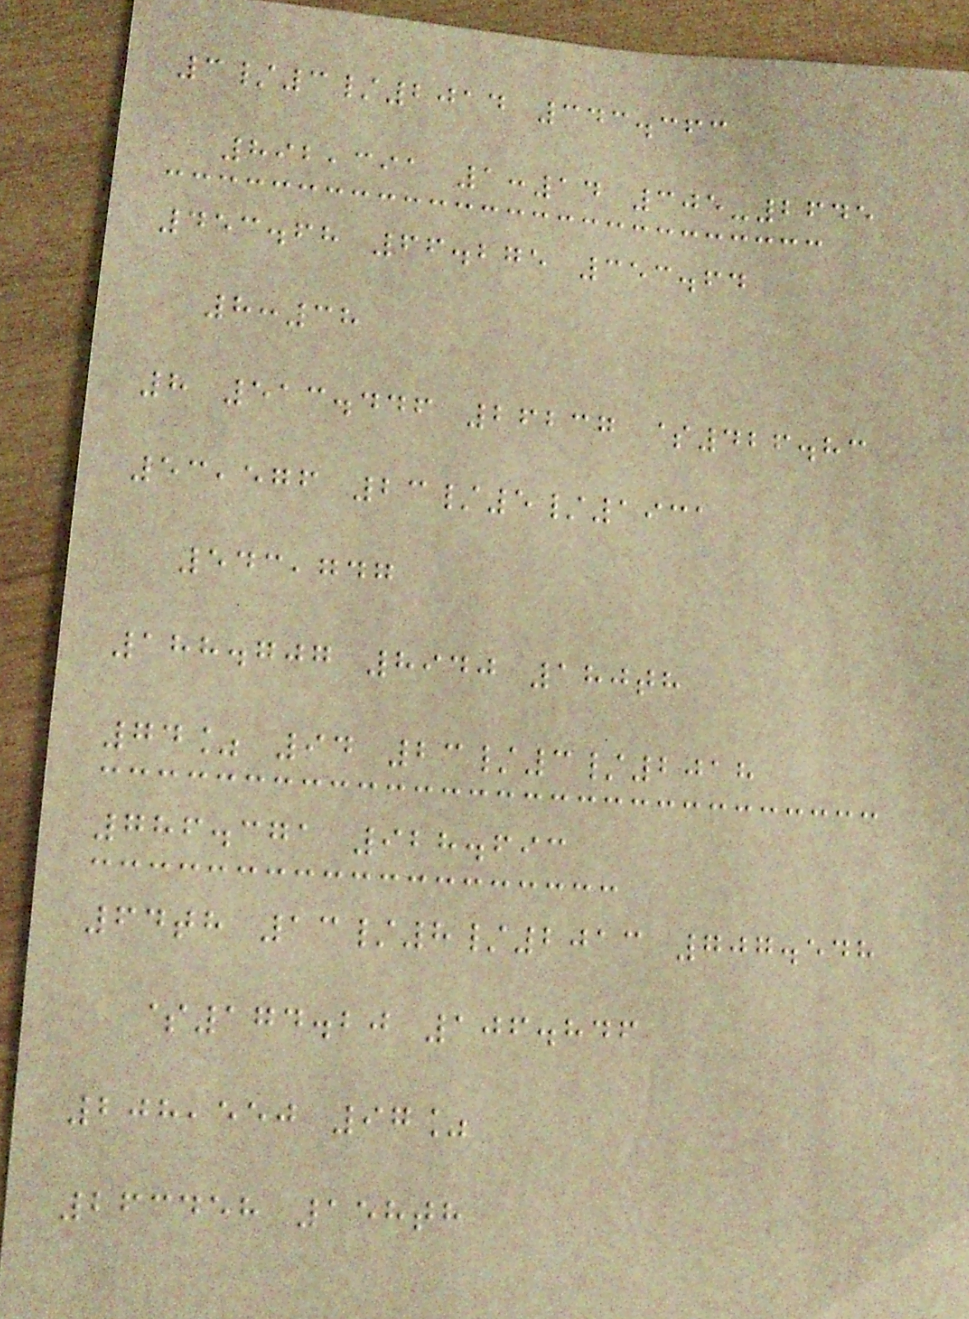3/3/2014 343.363
892,391 1:14 305-2645
453.68 66.275 353.64
8:38
8 513.446 26237 $426.83
53,576 23/5/1931
543,747
188.707 8940 180th
74% 94 23/3/2018
786.371 928.693
64th 13/8/2013 707.548
$174.20 106.846
208,550 97%
263458 158th
